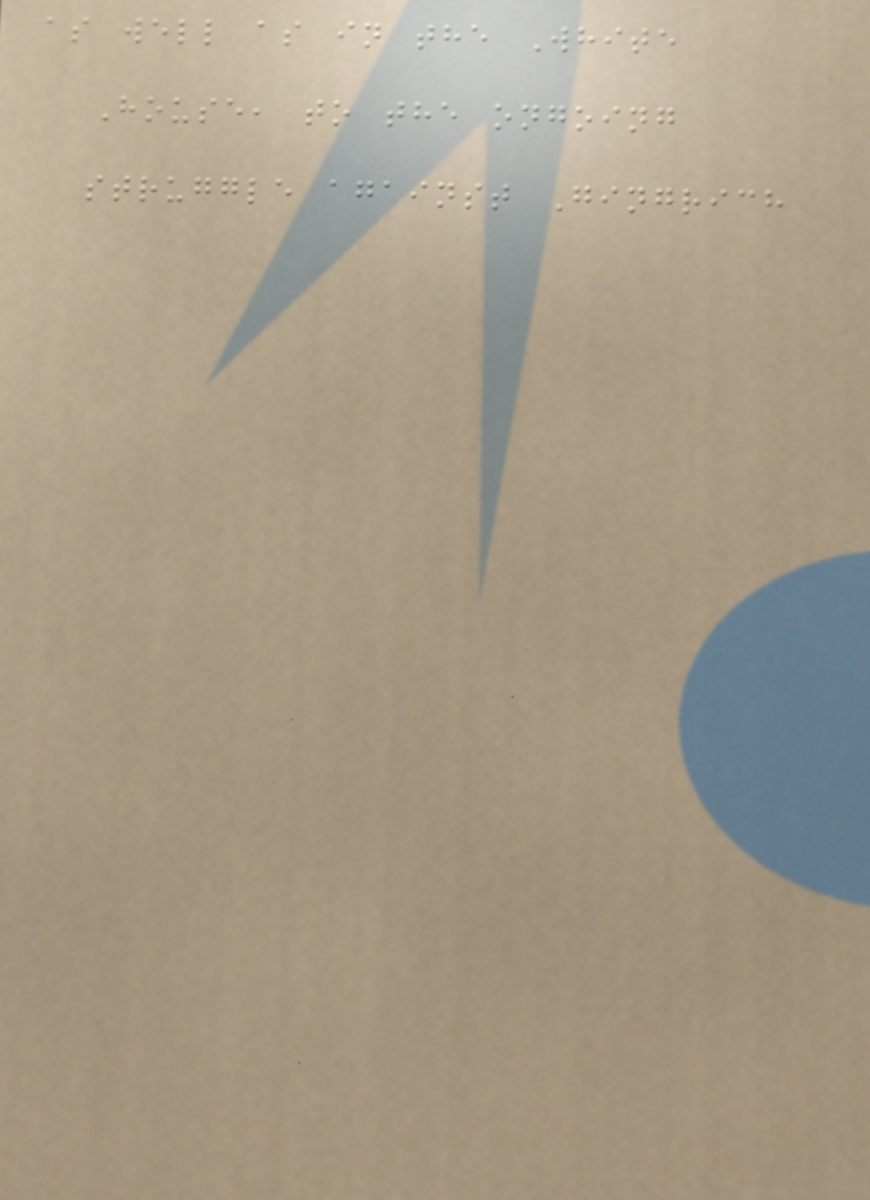as well as in the White
House, to the ongoing
struggle against Gingrich
